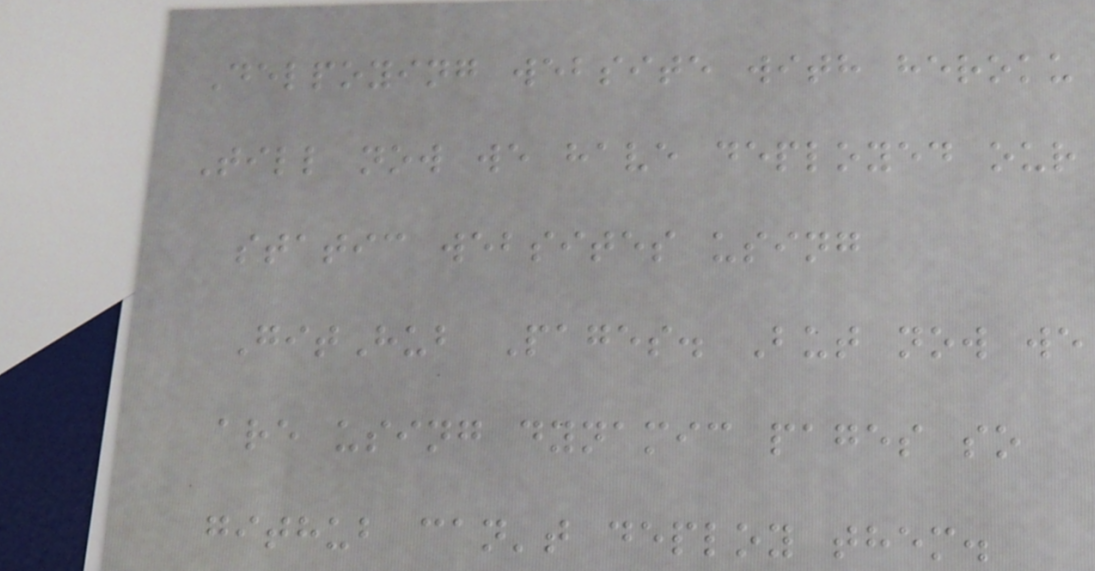Delpoying website with heroku
Till now we have deployed our
static websites using
GitHub Pages. But now we
are using dynamic pages so
github can't deploy them.
